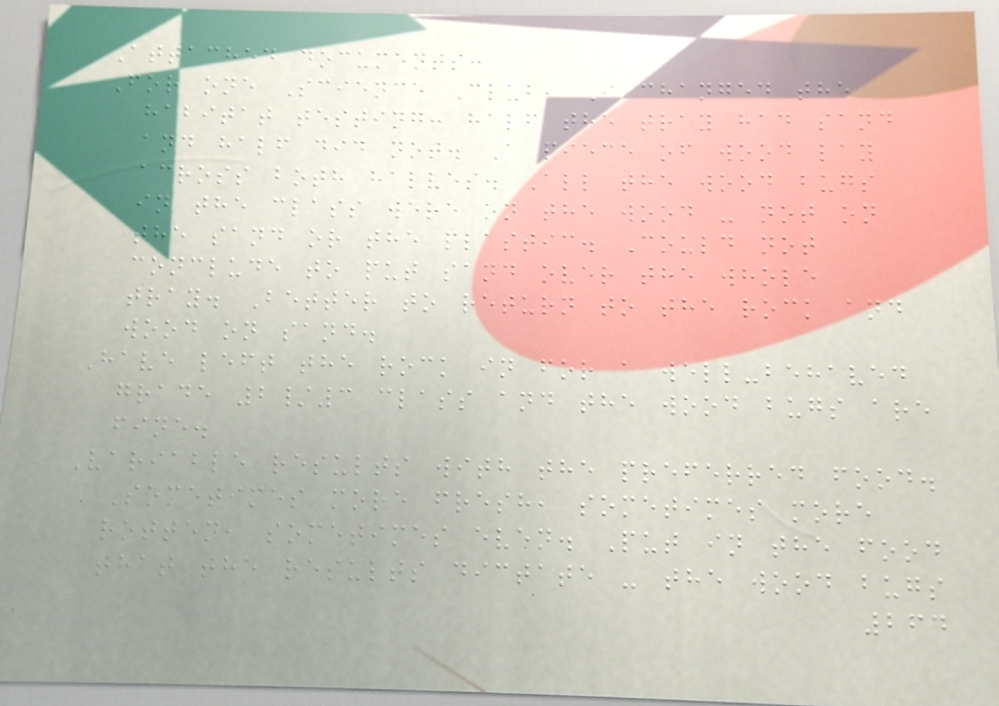Attached documents:
For one Science Club, I changed the
habitat testing: half the tray had sand
and half did not. A piece of wood lay
across both halves. All the wood bugs
in the class were on the wood - not on
the sand or the plastic. Could not
conclude to put sand over the whole
tray. Better to return to the rock and
wood on sand.
Have left the rock in for a well-behaved
grade 2/3 class and the wood bugs are
fine.
Variable results with the preferred food.
Sometimes more fresh, sometimes more
rotten, sometimes even. Put in the food
that the results dictate - the wood bugs
264
